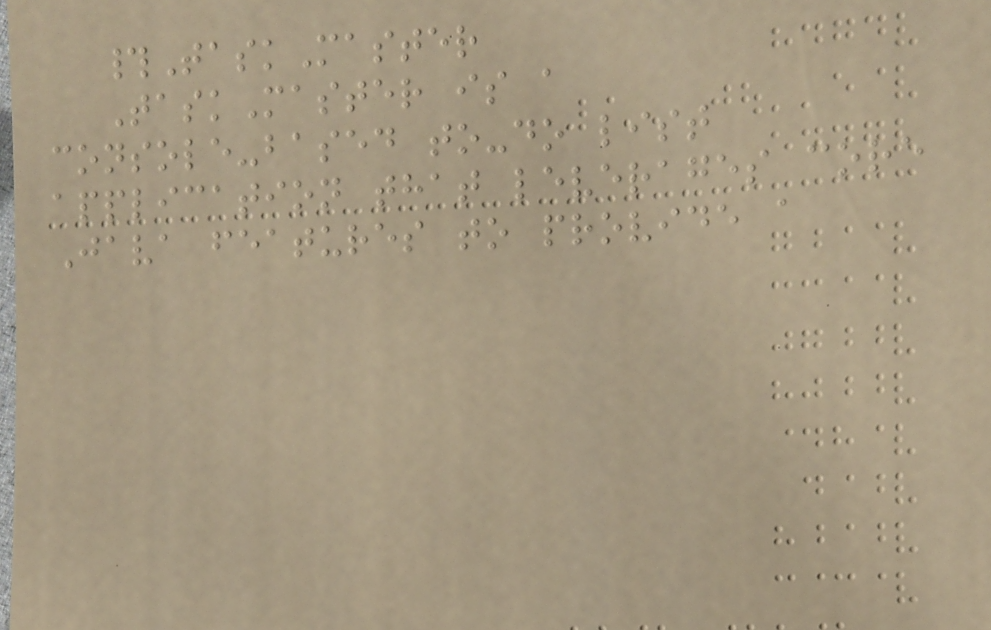#TaskMaster
TaskMaster is a
console-based to-do list
application that leverages core
Java features to provide a
